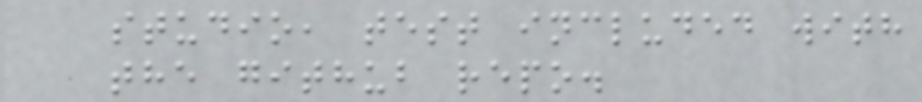studio, test included with
the github repo.
